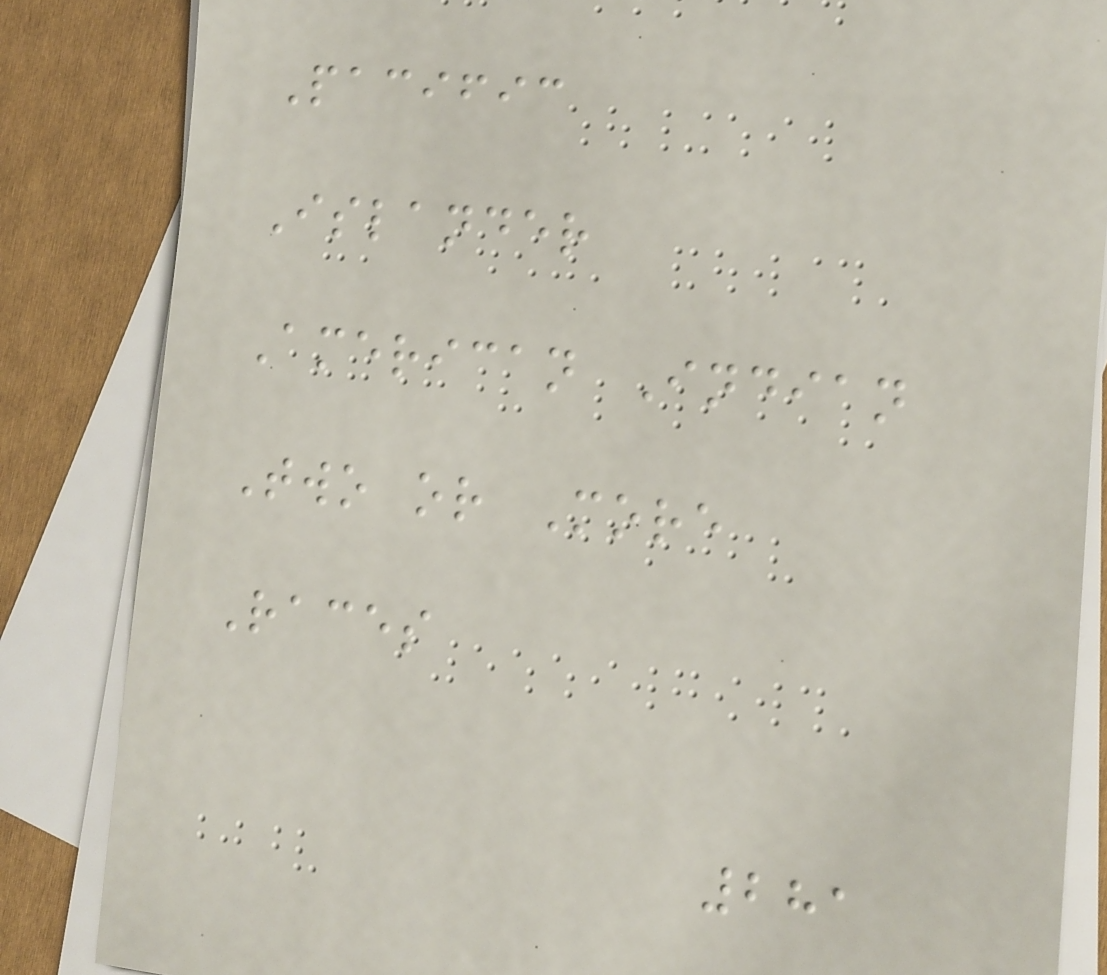Pacific
Islander
American Indian
Two or More
Races
281
